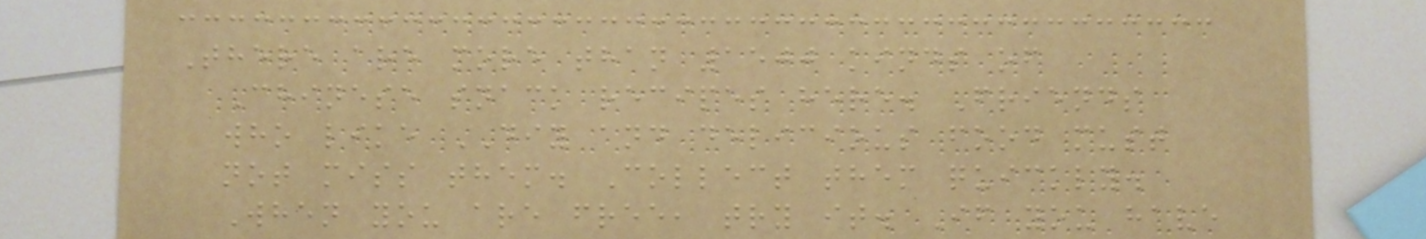There are more than 1500 kinds of
Chinese snack recipes here. Friends
who like DIY and delicious food must
not miss them. Collect them quickly.
When you are free, try it. If you have
